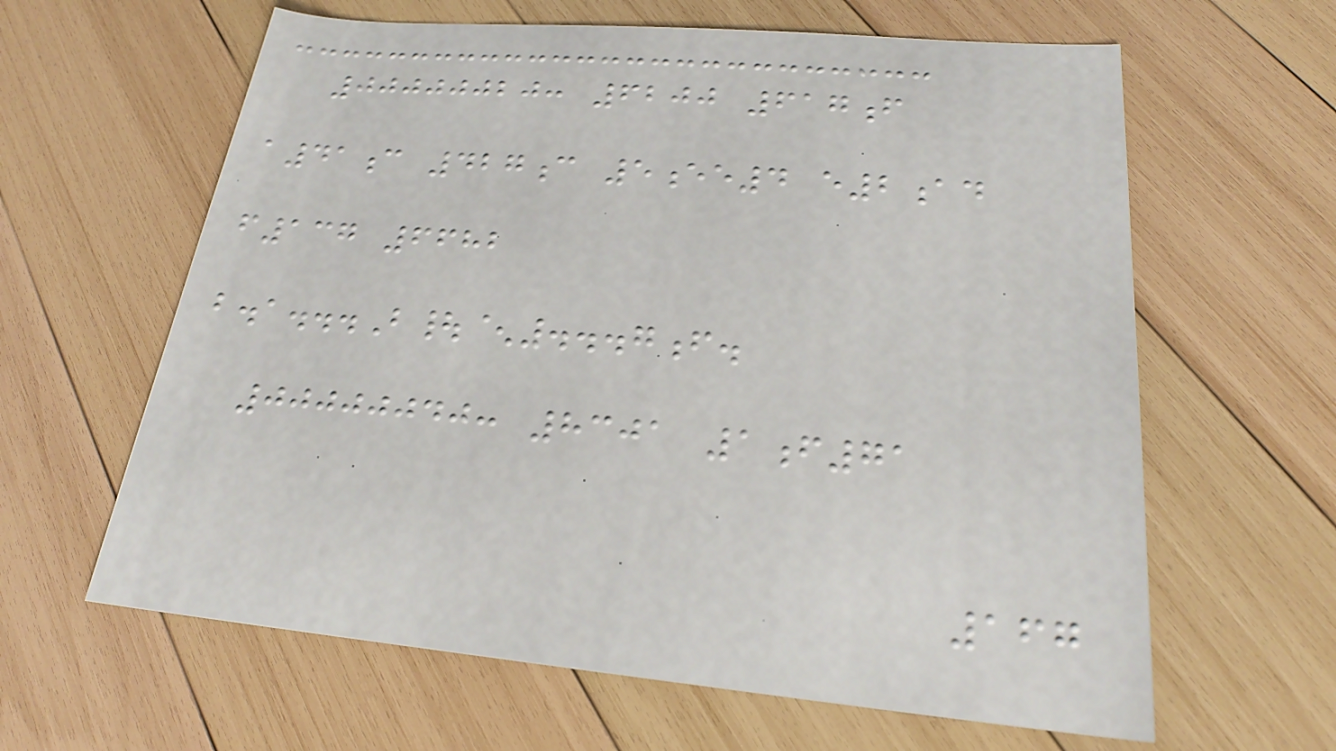00000020: 6200 617f
a41c 427c 5ee4 e2ad
f137 6682
b.a...B|^...7f.
00000040: 8301 1f71
167
